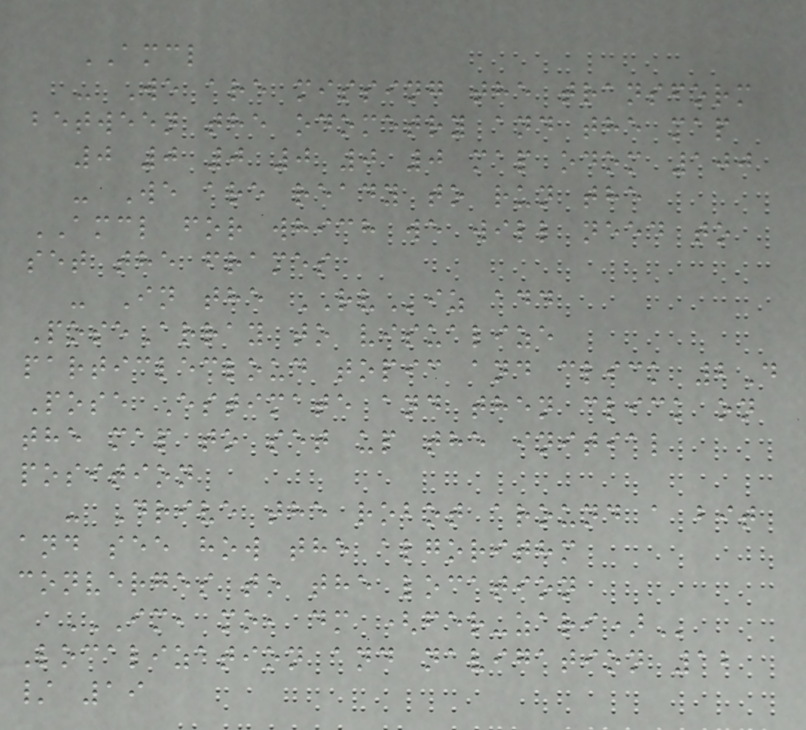AMCL
- We are missing the transform
between the odometry and the map
0 0 0 0 0 0 map odom 100
- We are ready to run the
AMCL for which we will need to
set the frames
- In the RViz add
PoseArray to visualize
particlecloud topic and click 2D
Pose Estimate and then click on
the map to set up the initial
position
- Drive the robot around a bit
and see how the algorithm
converges to the location
IM, MO, DM (FER-ZARI)
Localization and navigation 12
/ 19
